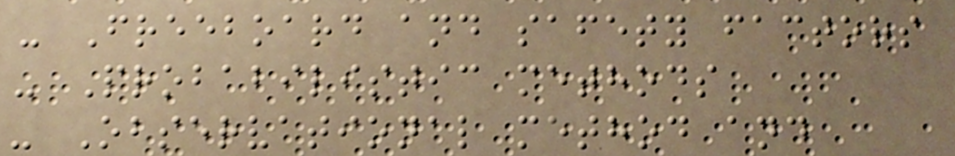- Freeboard and safety factors
- Probabilistic methods
- Observational method and
